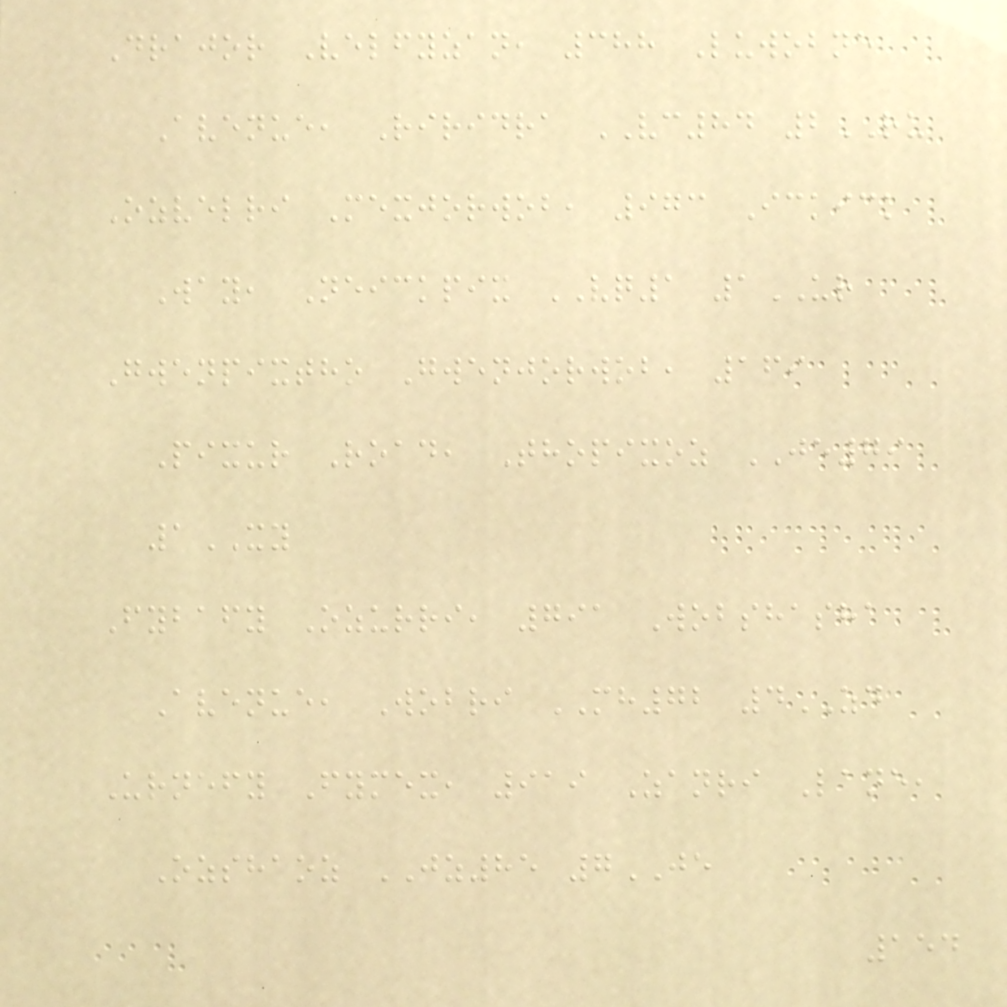Drajor Velfyzan, 388 Luwobne
Avenue, Riridra VC84 2RU
Ozvelri Mexjorwob, 973 Ickick
Way, Neickpix VQ1 1UR
Gwenpixtho Gwenjorwob, 169
Pixur Road, Thopixoz JE79
1XY
Fybafy Ozurri, 791 Wobshasha
Avenue, Wobri MH72 4ZD
Urnefy Fymex, 919 Zanri Lane,
Ozshaoz JZ85 7JE
154
